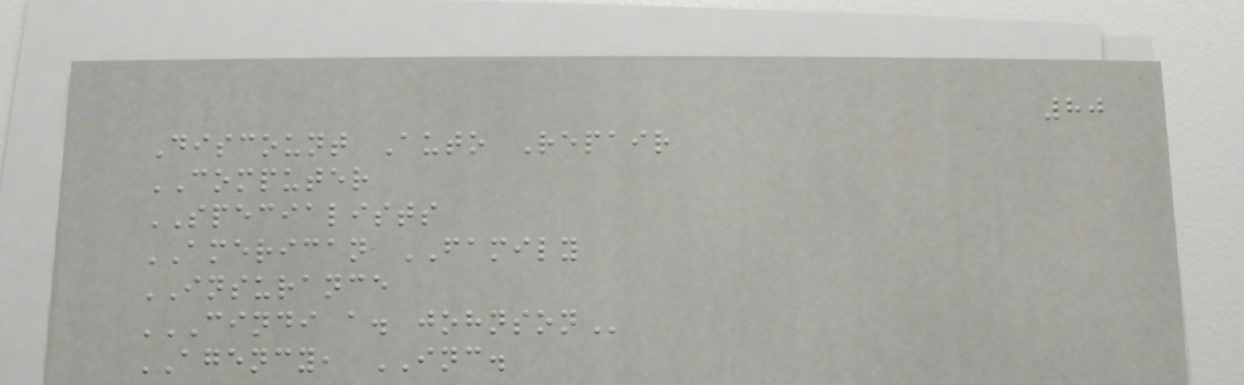80
Discount Auto Repair
COMPUTER
SPECIALISTS
AMERICAN FAMILY
INSURANCE
CINDI A. JOHNSON
AGENCY, INC.
